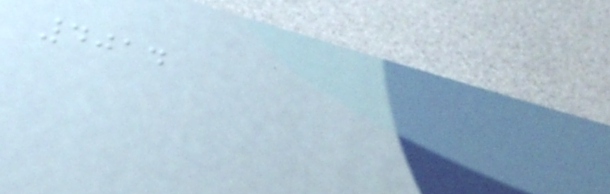4014
